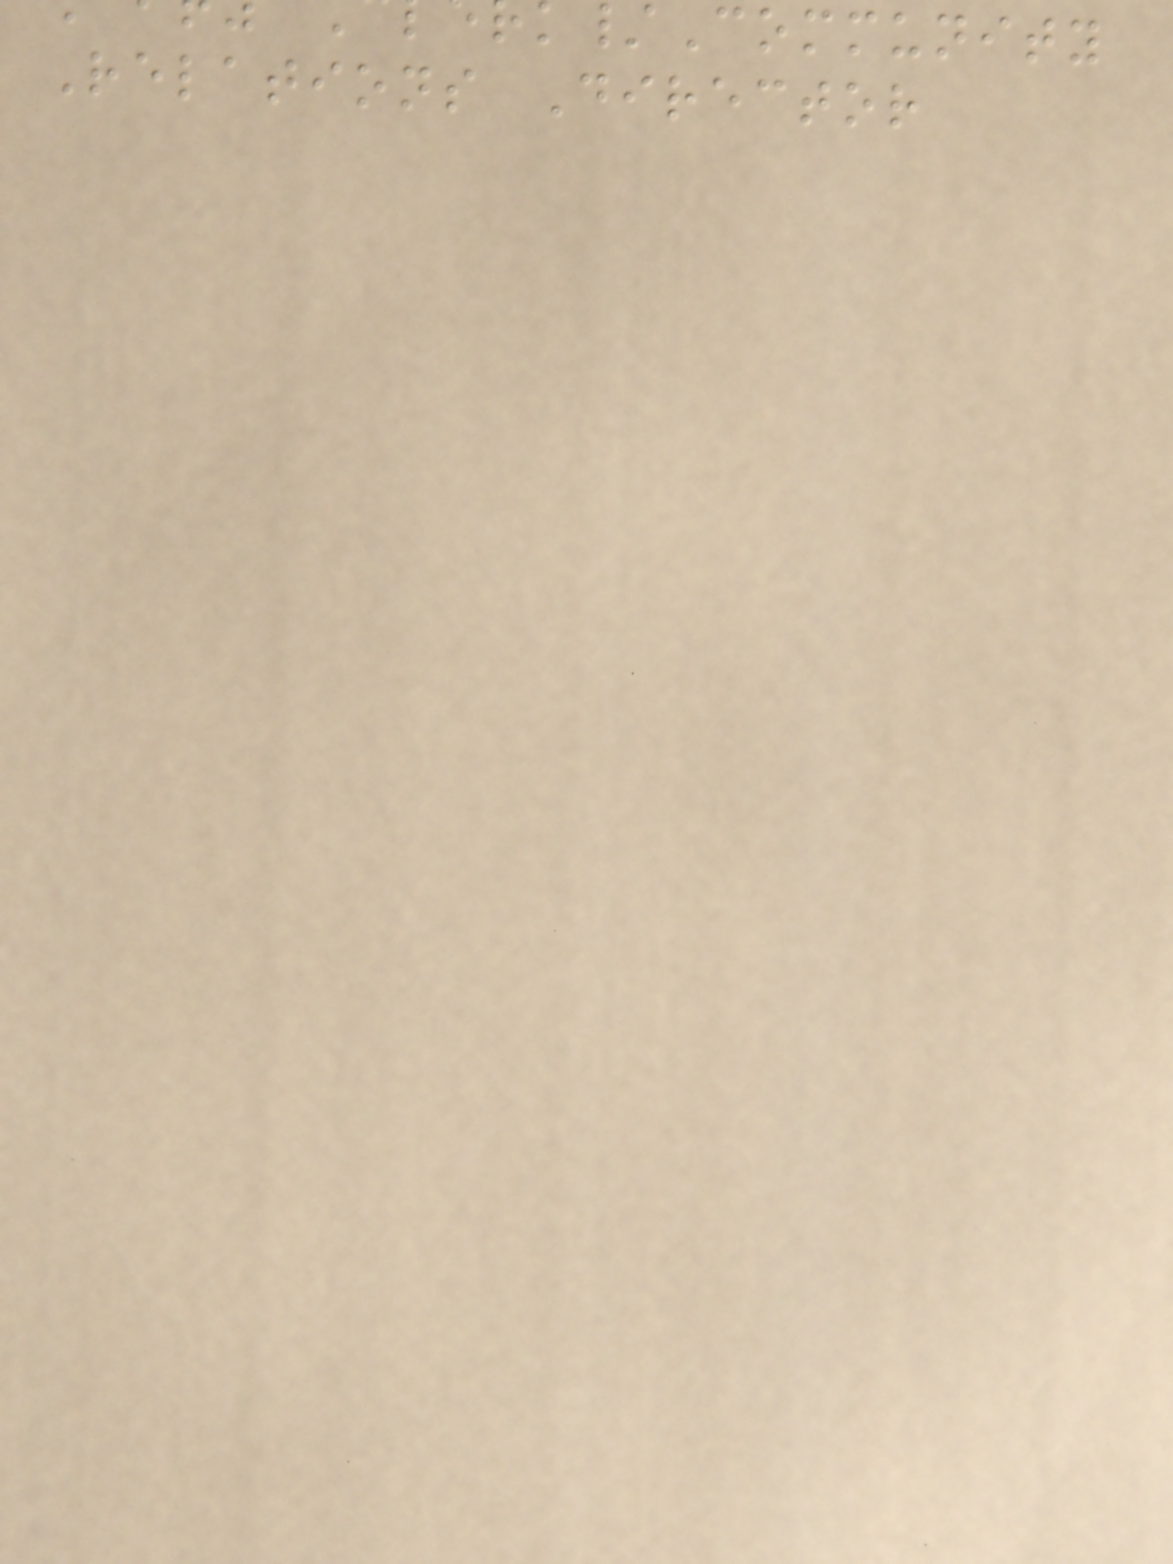/Community
Relations Director
